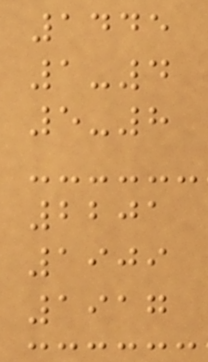1445
1-4
5-8
2201
1909
1917
